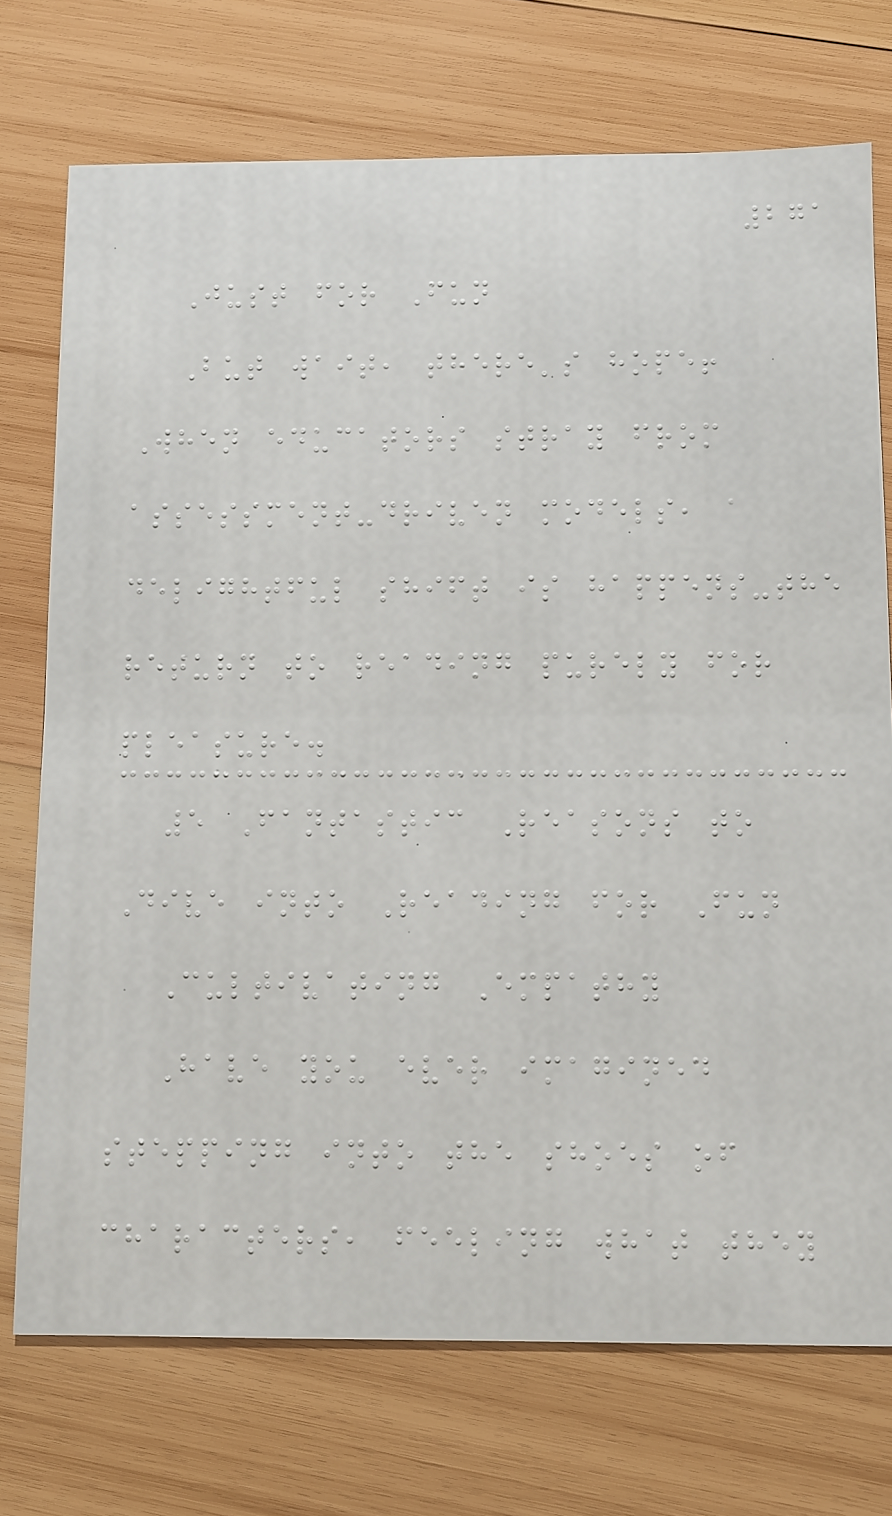271
Just for Fun
But wait, there's hope!
When educators stray from
assessment-driven models, a
delightful shift is happens-the
return to reading purely for
pleasure.
5 Fantastic Reasons to
Dive into Reading for Fun
Cultivating Empathy
Have you ever imagined
stepping into the shoes of
characters, feeling what they
